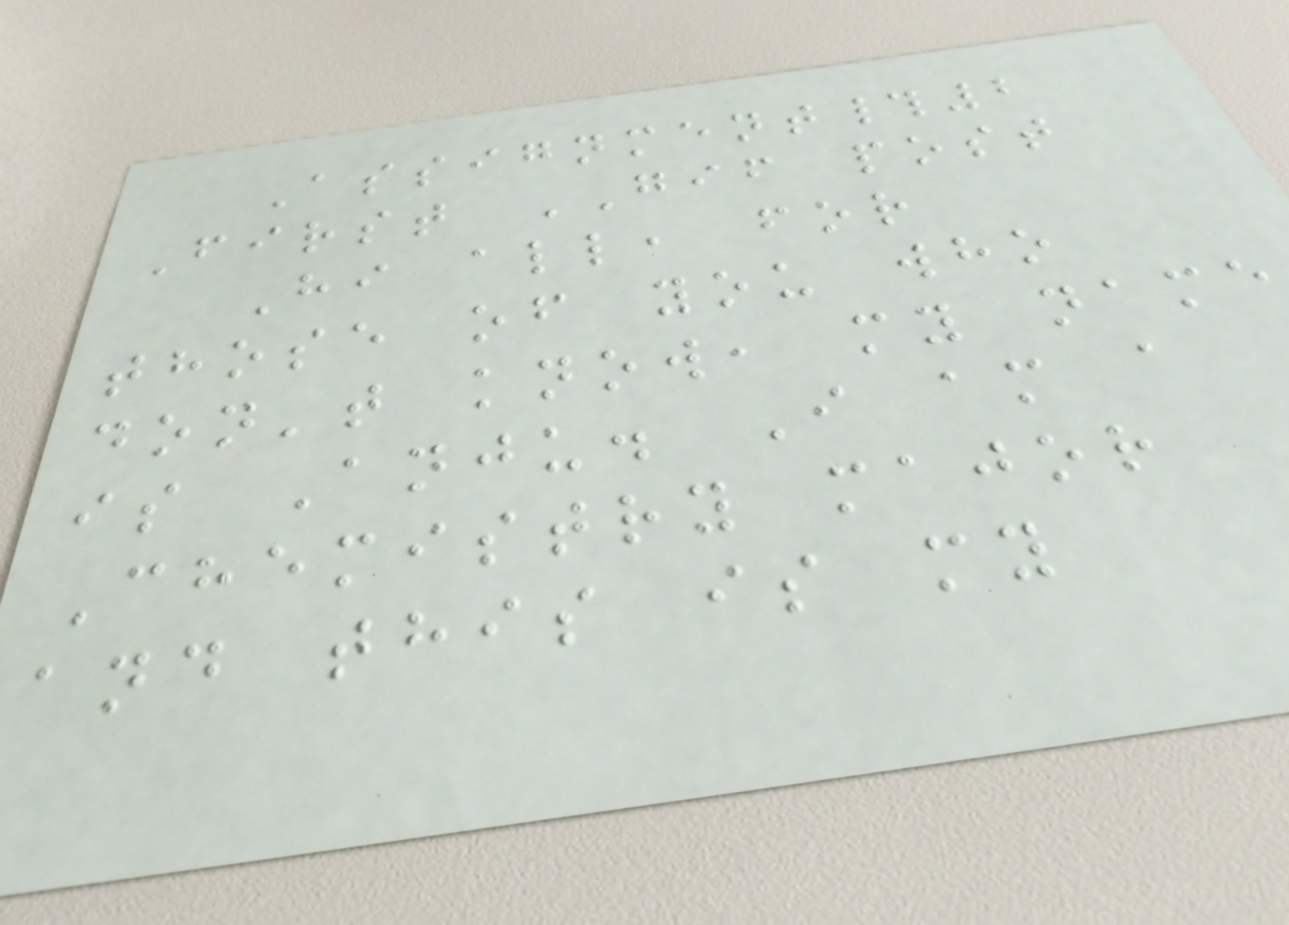Assignment#2
First GIF post
Hi all, for
those of you who
don't know, my name
is Anju. I am a
Chemistry major
and this is my
